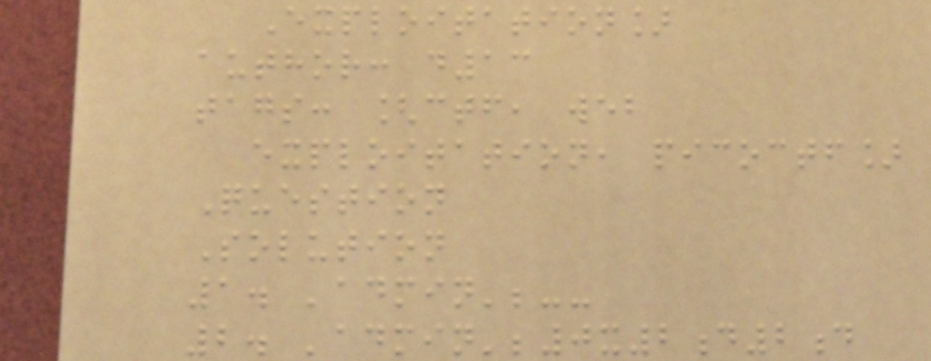Exploitation]
author: d13
tags: [ctf, web
exploitation, picoctf]
Question
Solution
1. 'admin';--
2. 'admin';0x2d2d
